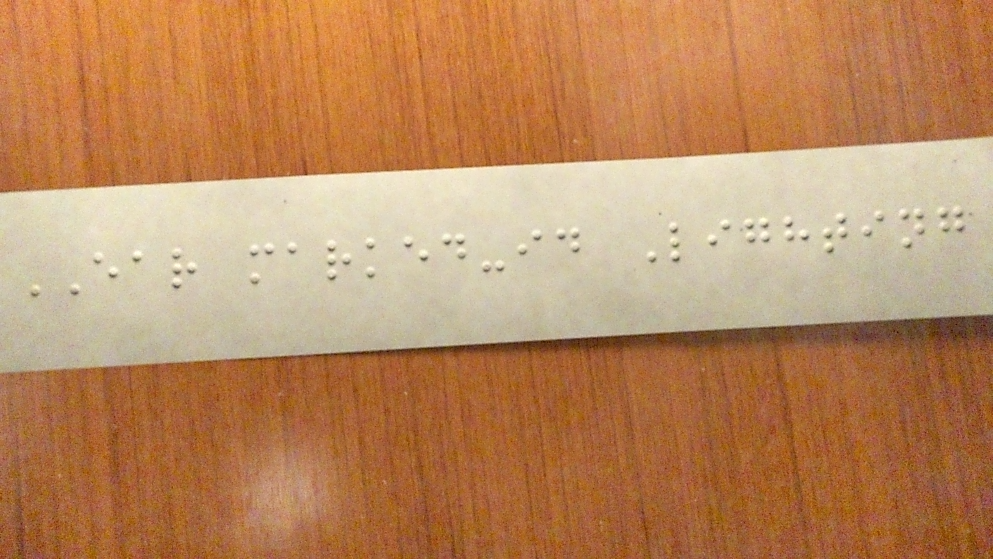EAR marked-id Lighting
